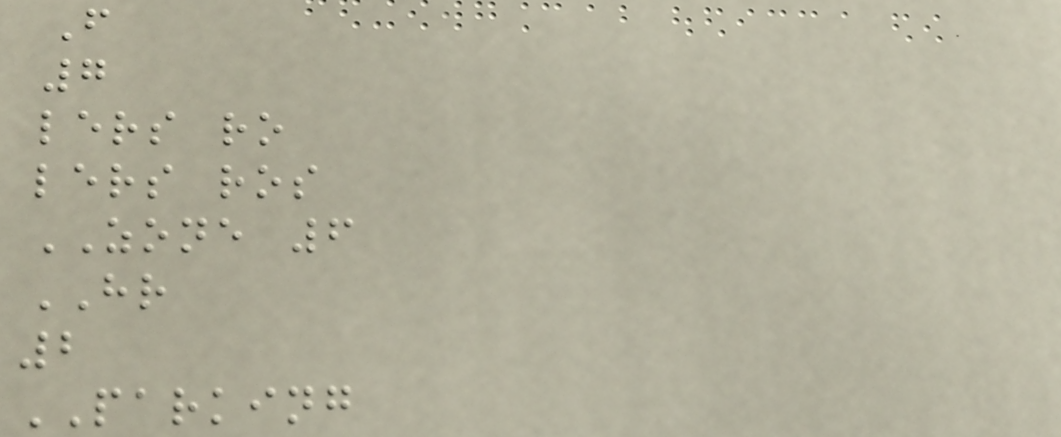F
7
lers ro
lers ros
ZONE 6
HR
2
PARKING
